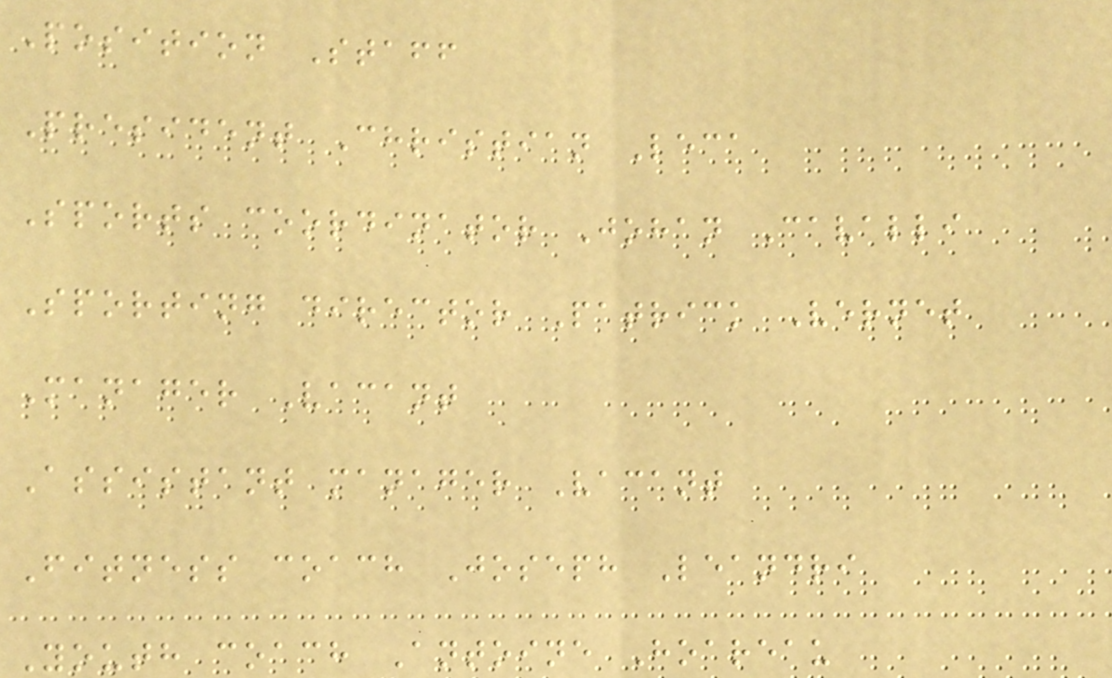Position Staff
President Christian Leca
Sports coordinator Johan Cavalli
Sporting director Patrick Vernet
Manager Vacant
Assistant manager Vacant
Fitness coach Joseph Leandri
Youth coach Antoine Hoareau
